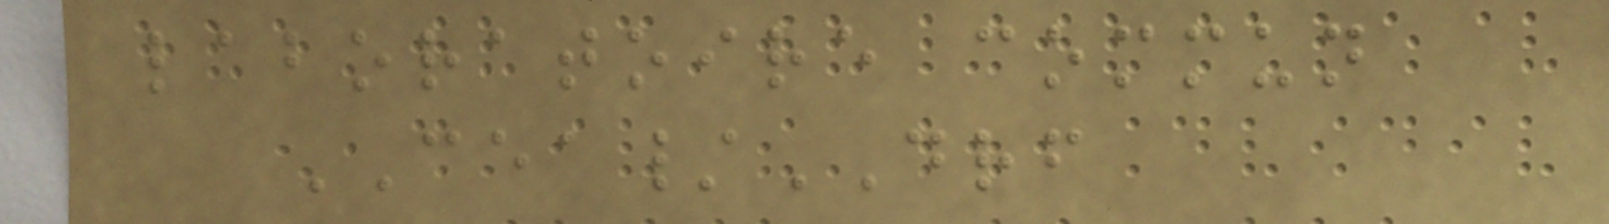laboratoire commun
CEA/DRF
